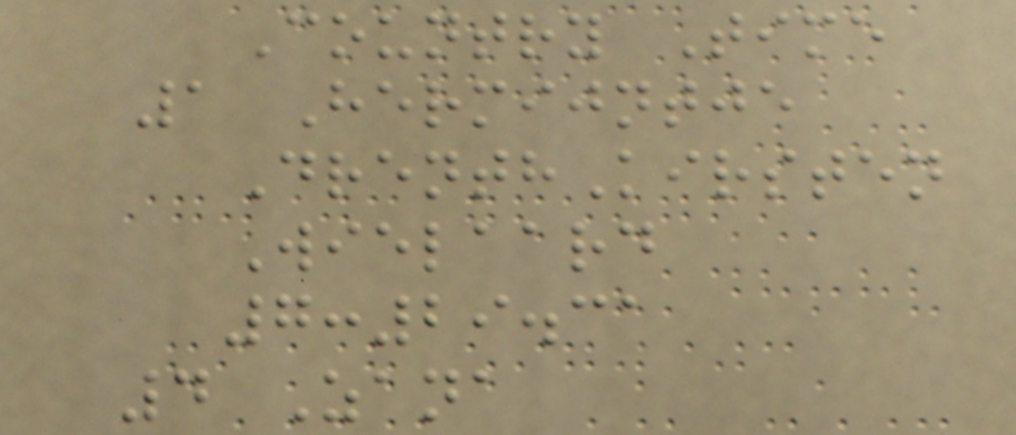Country Time
1 Hermijntje
DrenthKirsten
Wielaard
7:29.31
4 Zana
